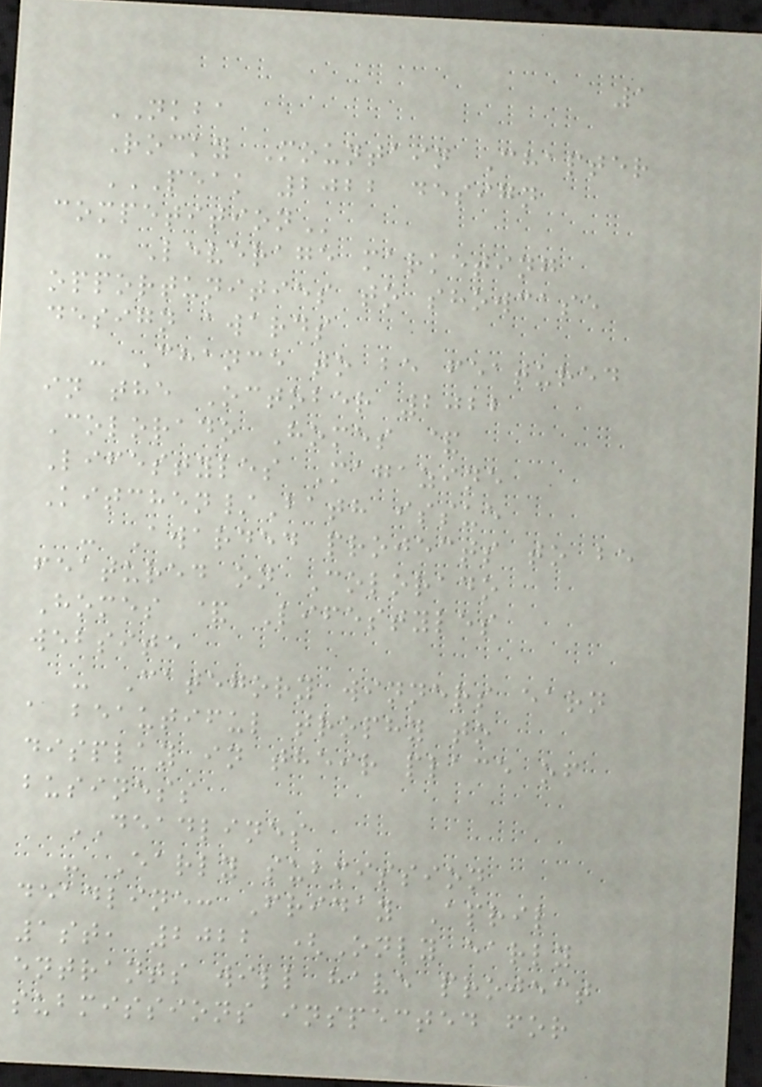1
NKBA
Rocky Mountain Chapter
PEAK 2022 DESIGN
COMPETITION
- Leverage marketing
opportunities to showcase
design awards
- Chance to be featured
in the October 2022
Colorado Homes &
Lifestyles Magazine
Kitchen/Bath issue
- Awarded projects to be
featured on Colorado
Homes & Lifestyles
website
- Category winners earn
a beautiful trophy to
display in their place of
business
DEADLINES
- Early submission
deadline: Friday April
1st, 2022 (Only early
entrants will have project
submissions inspected for
